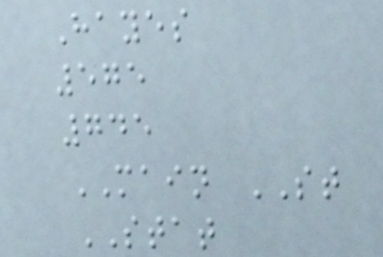Hayes
575
745
MAIN ST
STAT
